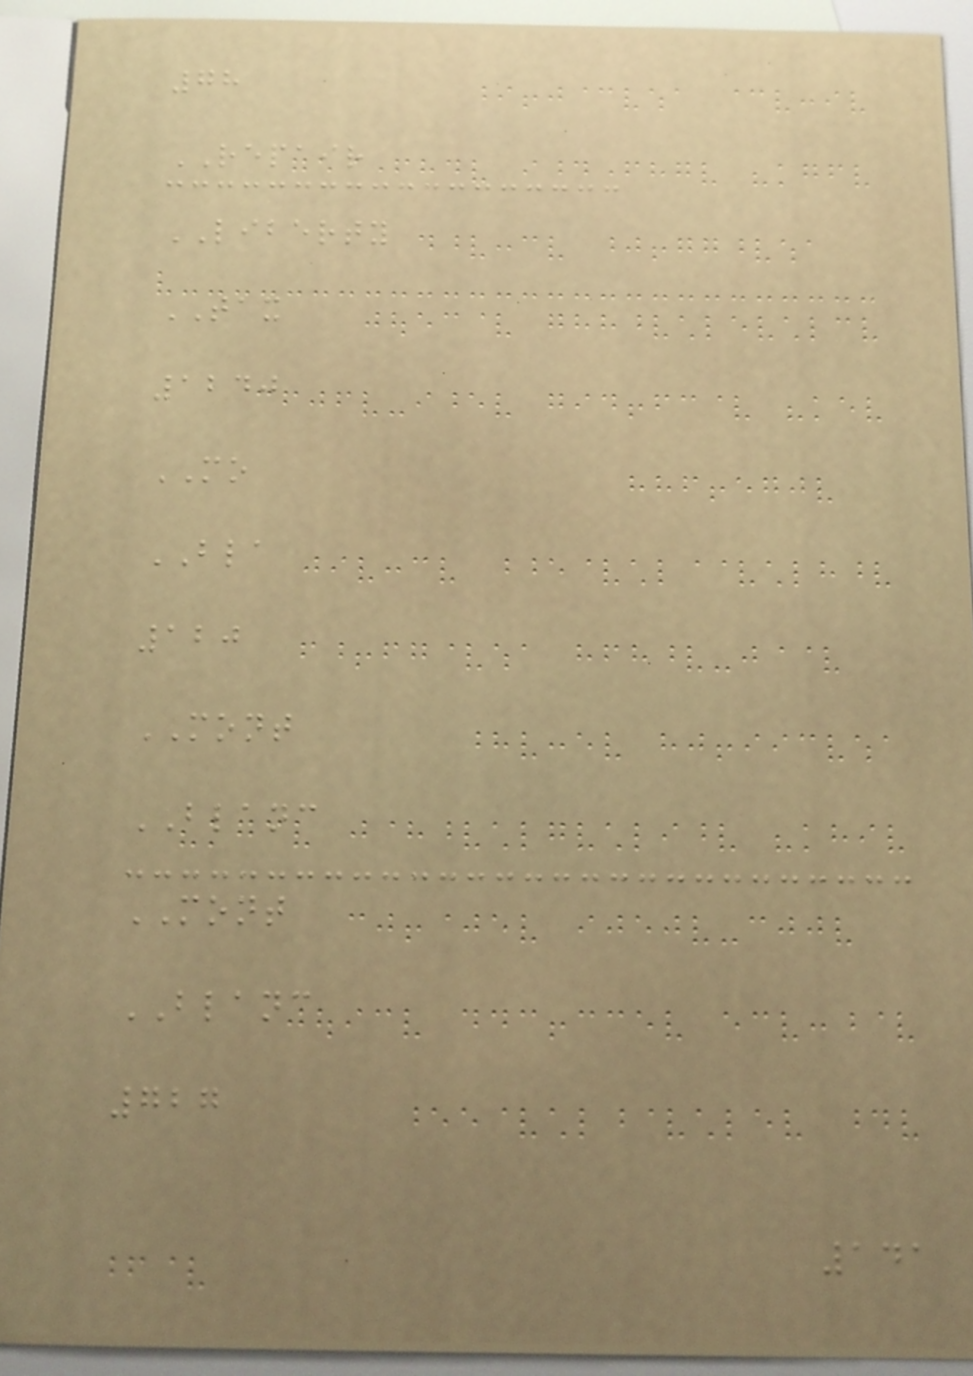78
REPAIR
LIBERTY
TAX
1240
MO
BLA
120
MONT
BLANC
MONT
BLANC
727
141
